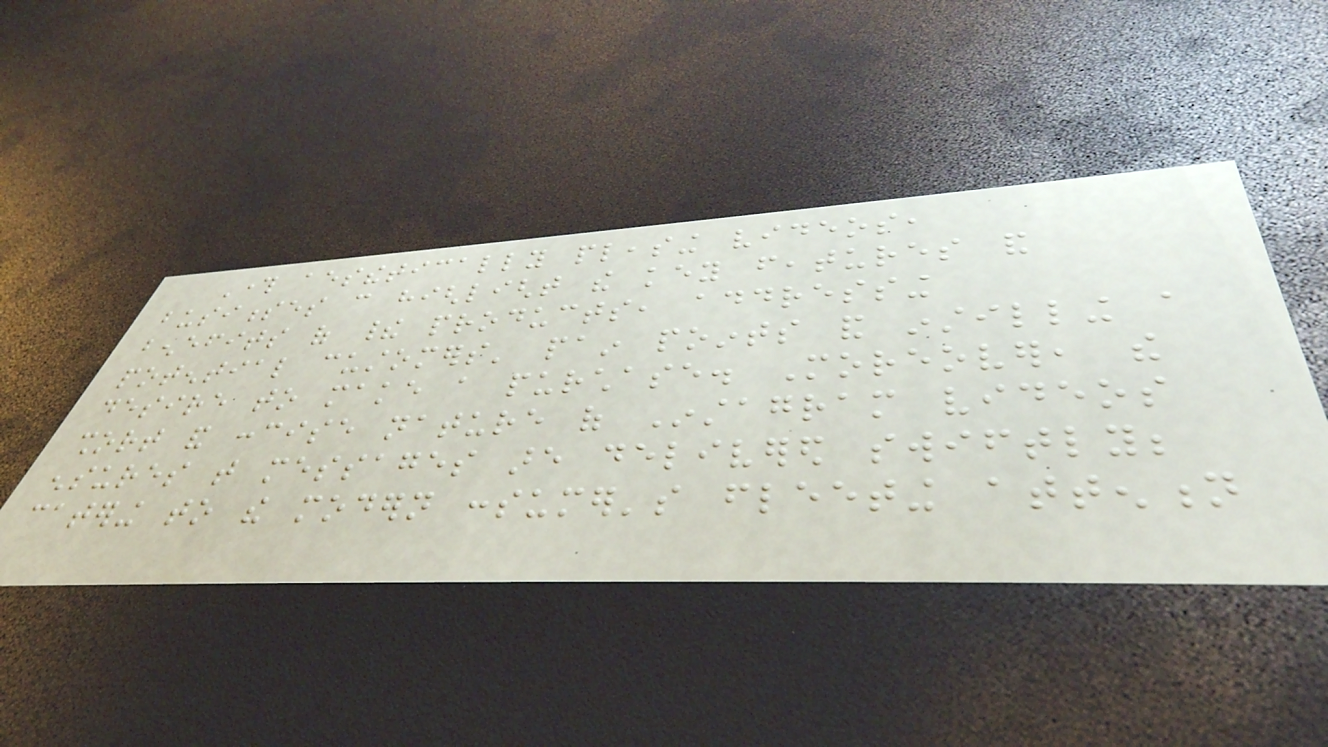Through aesthetically pleasing videos,
businesses can highlight the key features and
benefits of their products, addressing
potential customers' pain points and instilling a
desire to make a purchase. Moreover, the
short and concise nature of Instagram videos
ensures that messages are delivered swiftly;
catering to the modern consumer's fleeting attention
